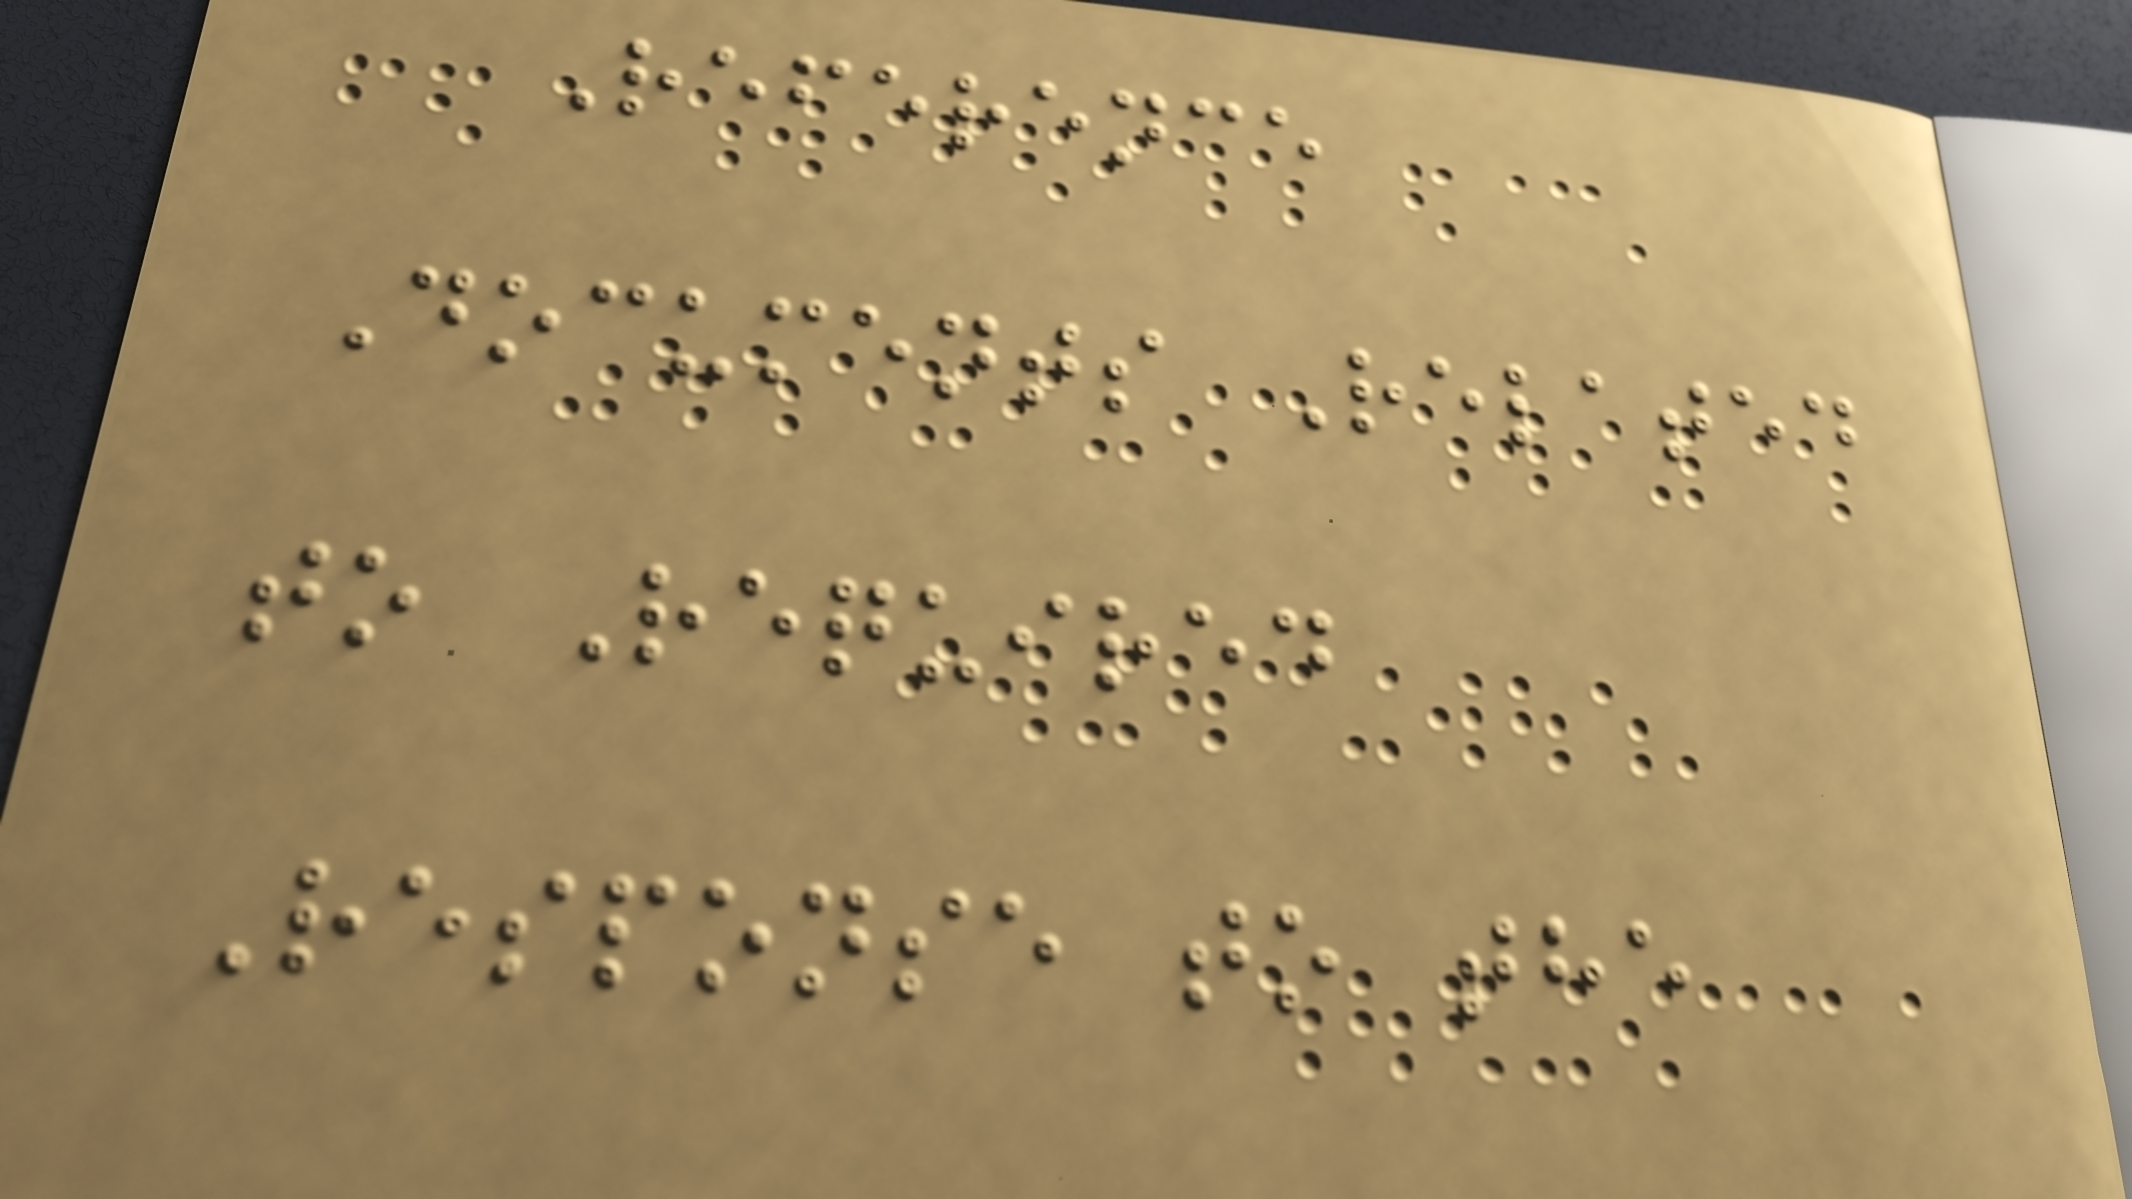Reference
Documents Related
to Required
Response to the
